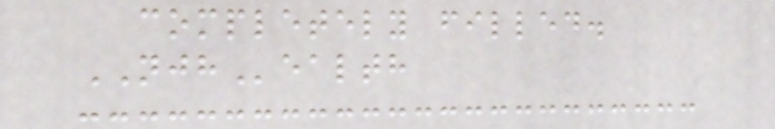completely filled.
NJHealth
